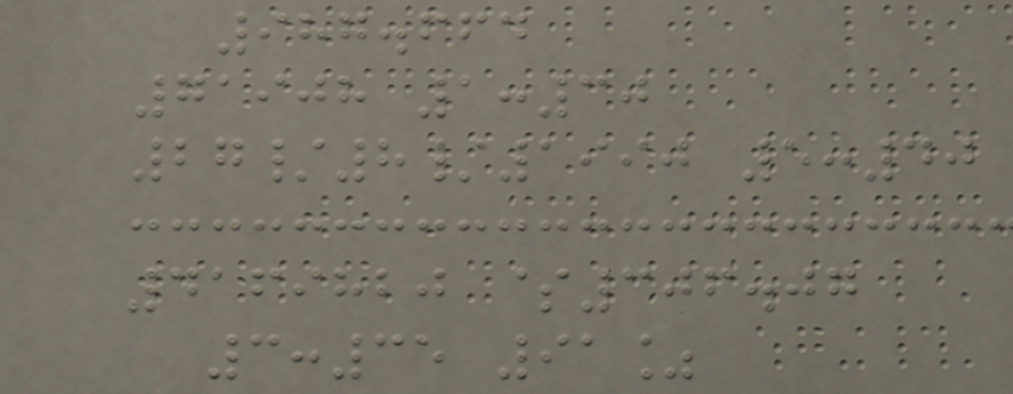987.664
71908 1:30
27/8/1990 5:40
4169820 $306.07
3:35 91%
